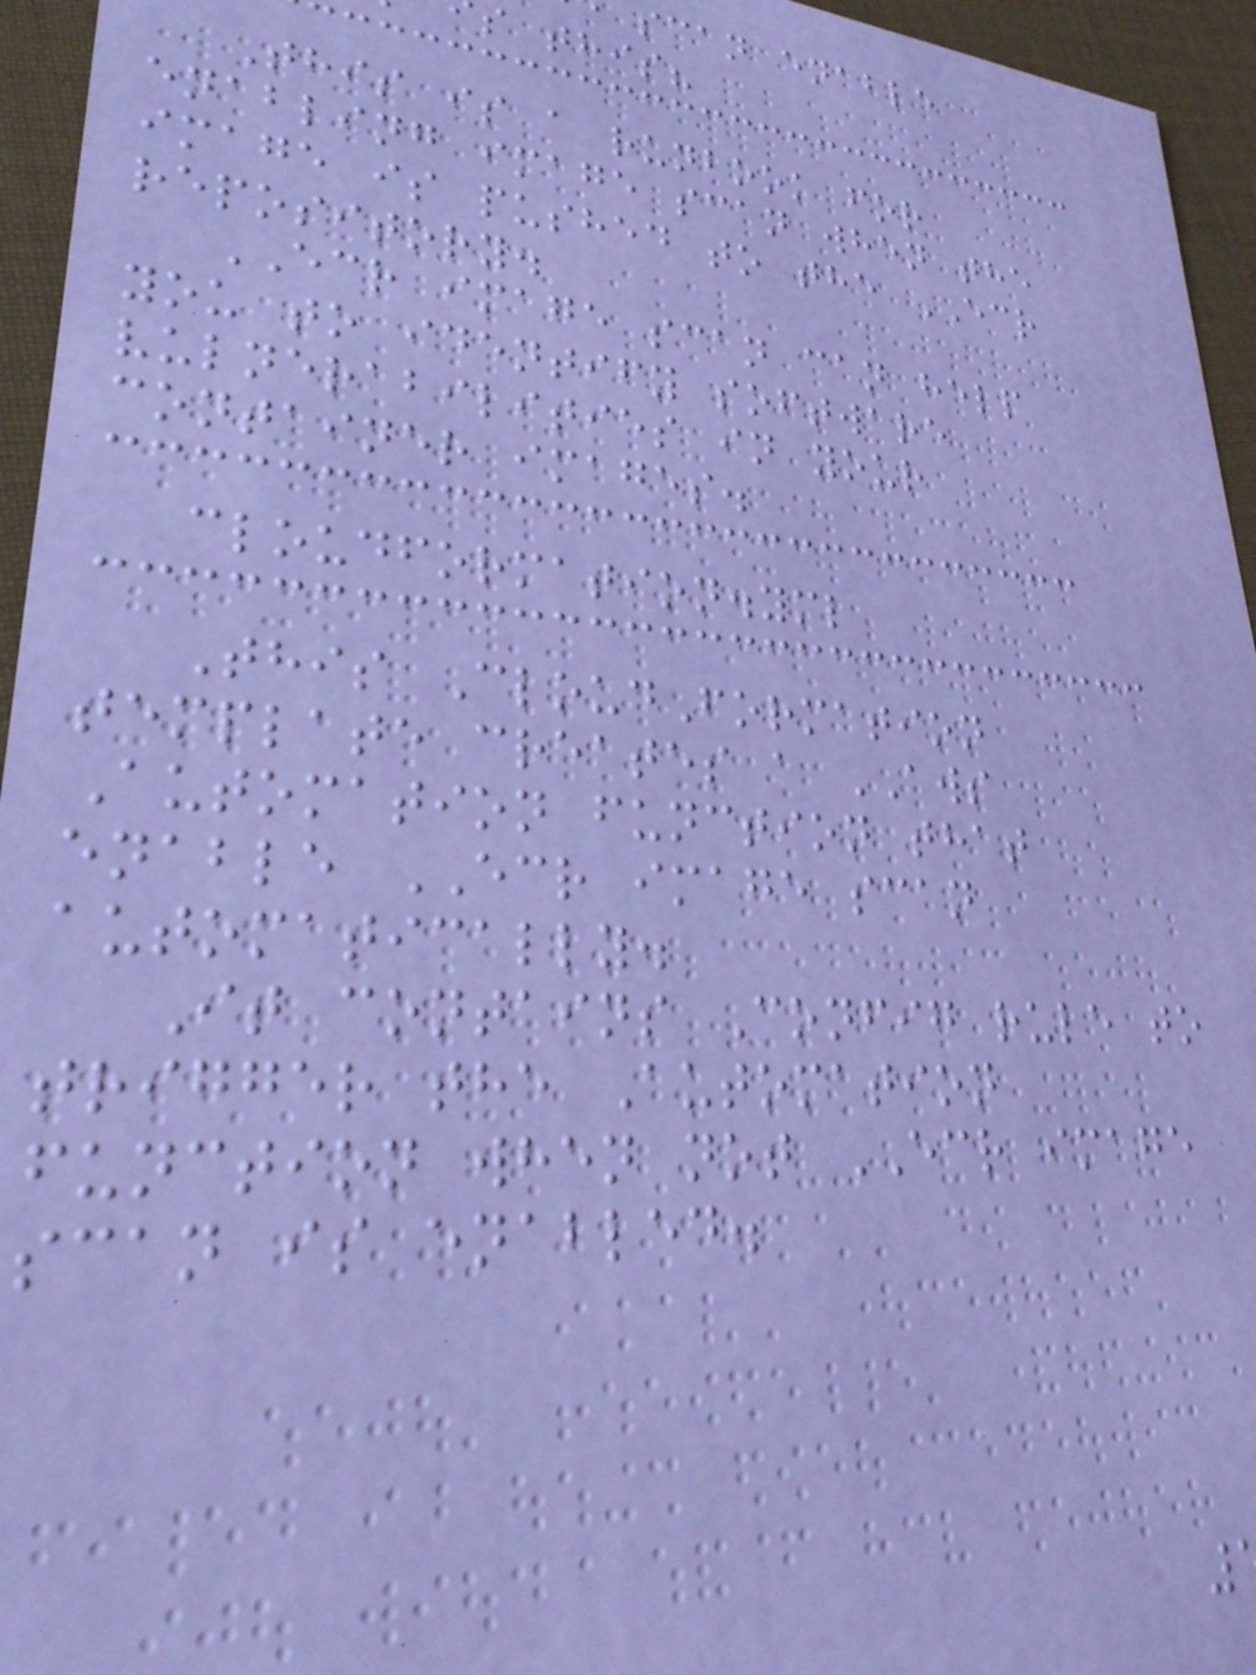scan enable
s this?
This is a runbook for
enabling image scan when the
image is pushed to the ECR
repository.
ECR image scan can help
you to identify software
vulnerabilities in your
container images.
cloudformation.yml
This CloudFormation
template creates a AWS
Automation function that
enable ECR image scan
automatically.
It contains Config rule to
trigger the Automation
function when not ECR image
scan is enabled.
